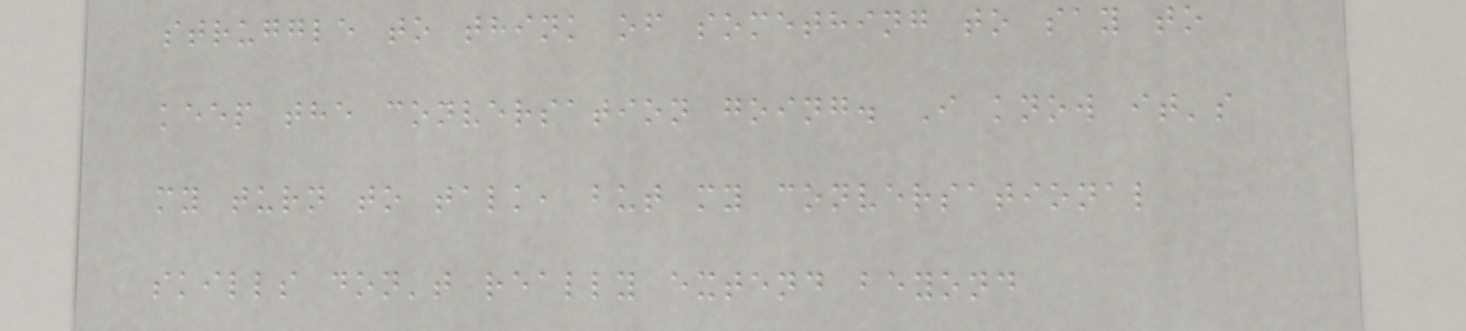struggle to think of something to say to
keep the conversation going. I know it's
my turn to talk, but my conversational
skills don't really extend beyond
